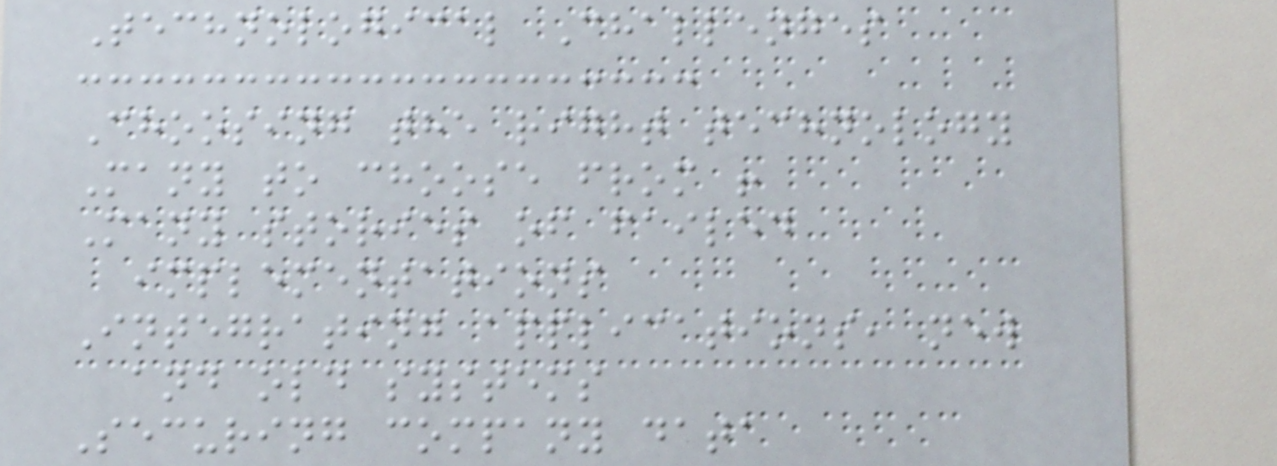Technological Challenges
Choosing the right technology
Many to choose from !
Many stories of failed
implementations
Integrating applications, new
and old systems
Securing company data
